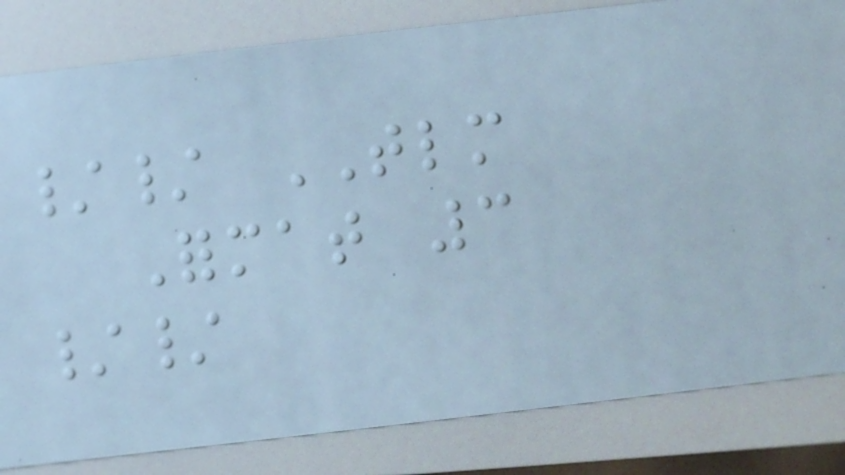// TLM
Format 3
//
